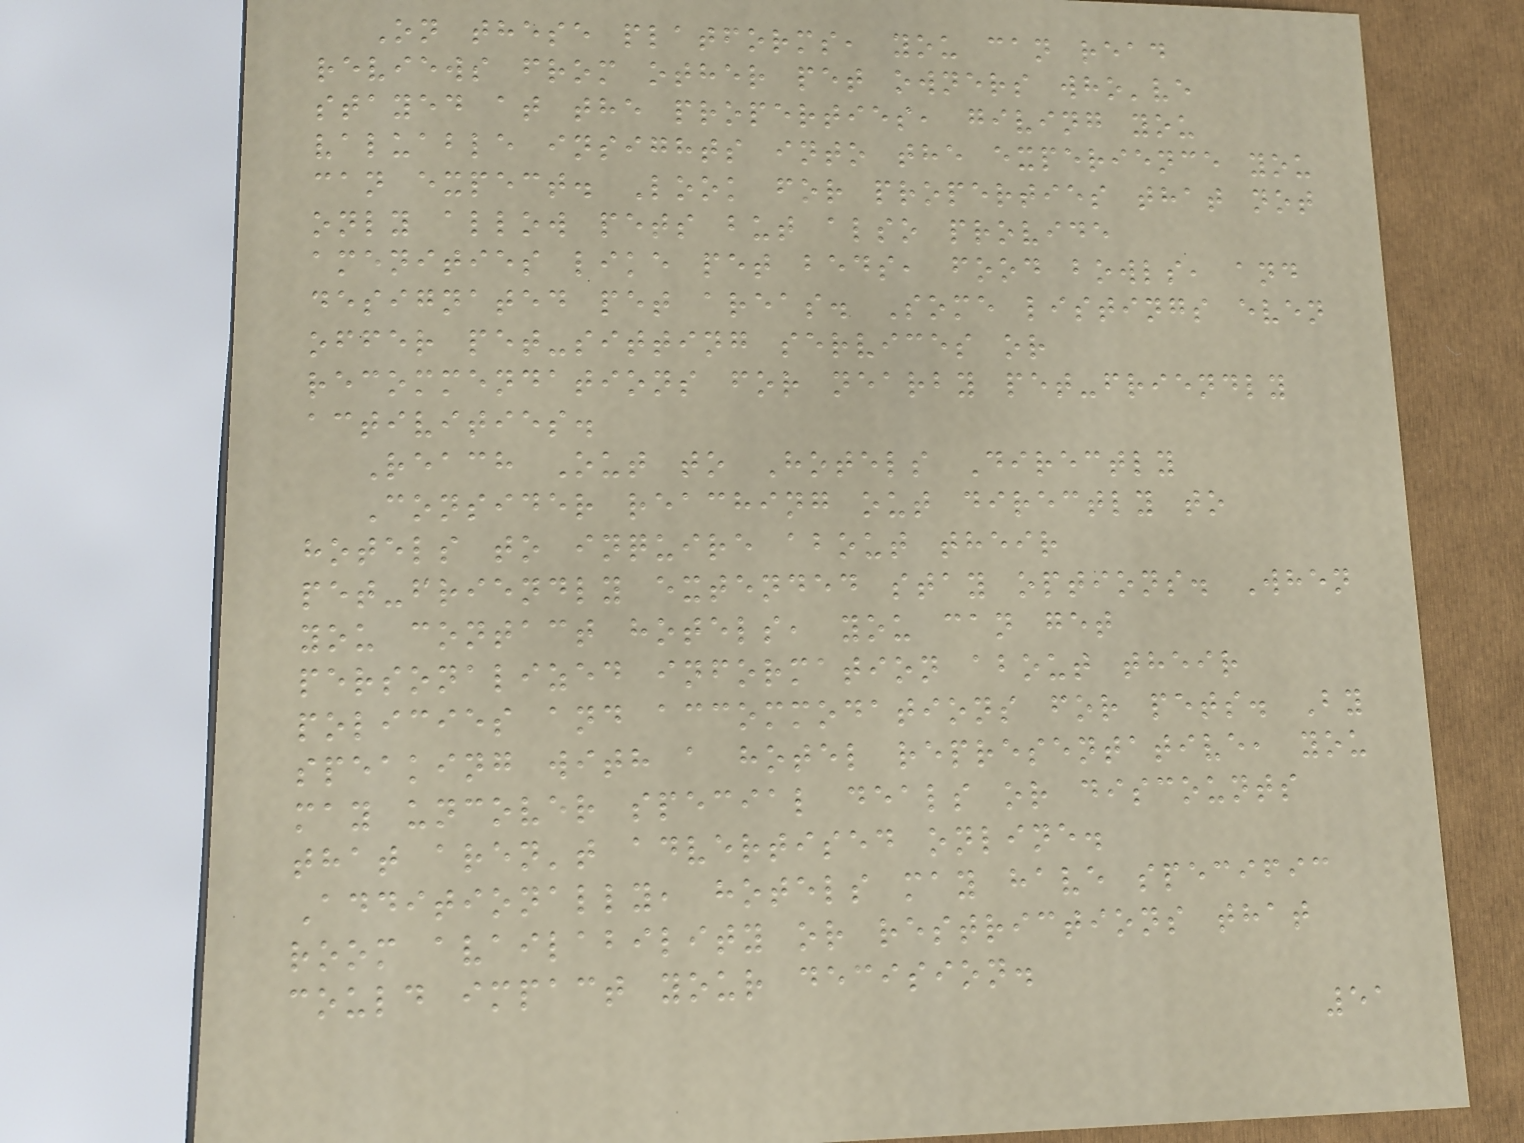On these platforms, you can read
reviews from other pet owners who've
stayed at the properties, giving you
valuable insights into the experience you
can expect. Look for properties that not
only allow pets but also provide
amenities like pet beds, food bowls, and
designated pet areas. Some listings even
offer pet-sitting services or
recommendations for nearby pet-friendly
activities.
Reach Out to Hotels Directly
Consider reaching out directly to
hotels to inquire about their
pet-friendly extended stay options. When
you contact hotels, you can get
personalized information about their
policies and accommodations for pets. By
speaking with a hotel representative, you
may uncover special deals or discounts
that aren't advertised online.
Additionally, hotels may have specific
room availability or restrictions that
could impact your decision.
51
